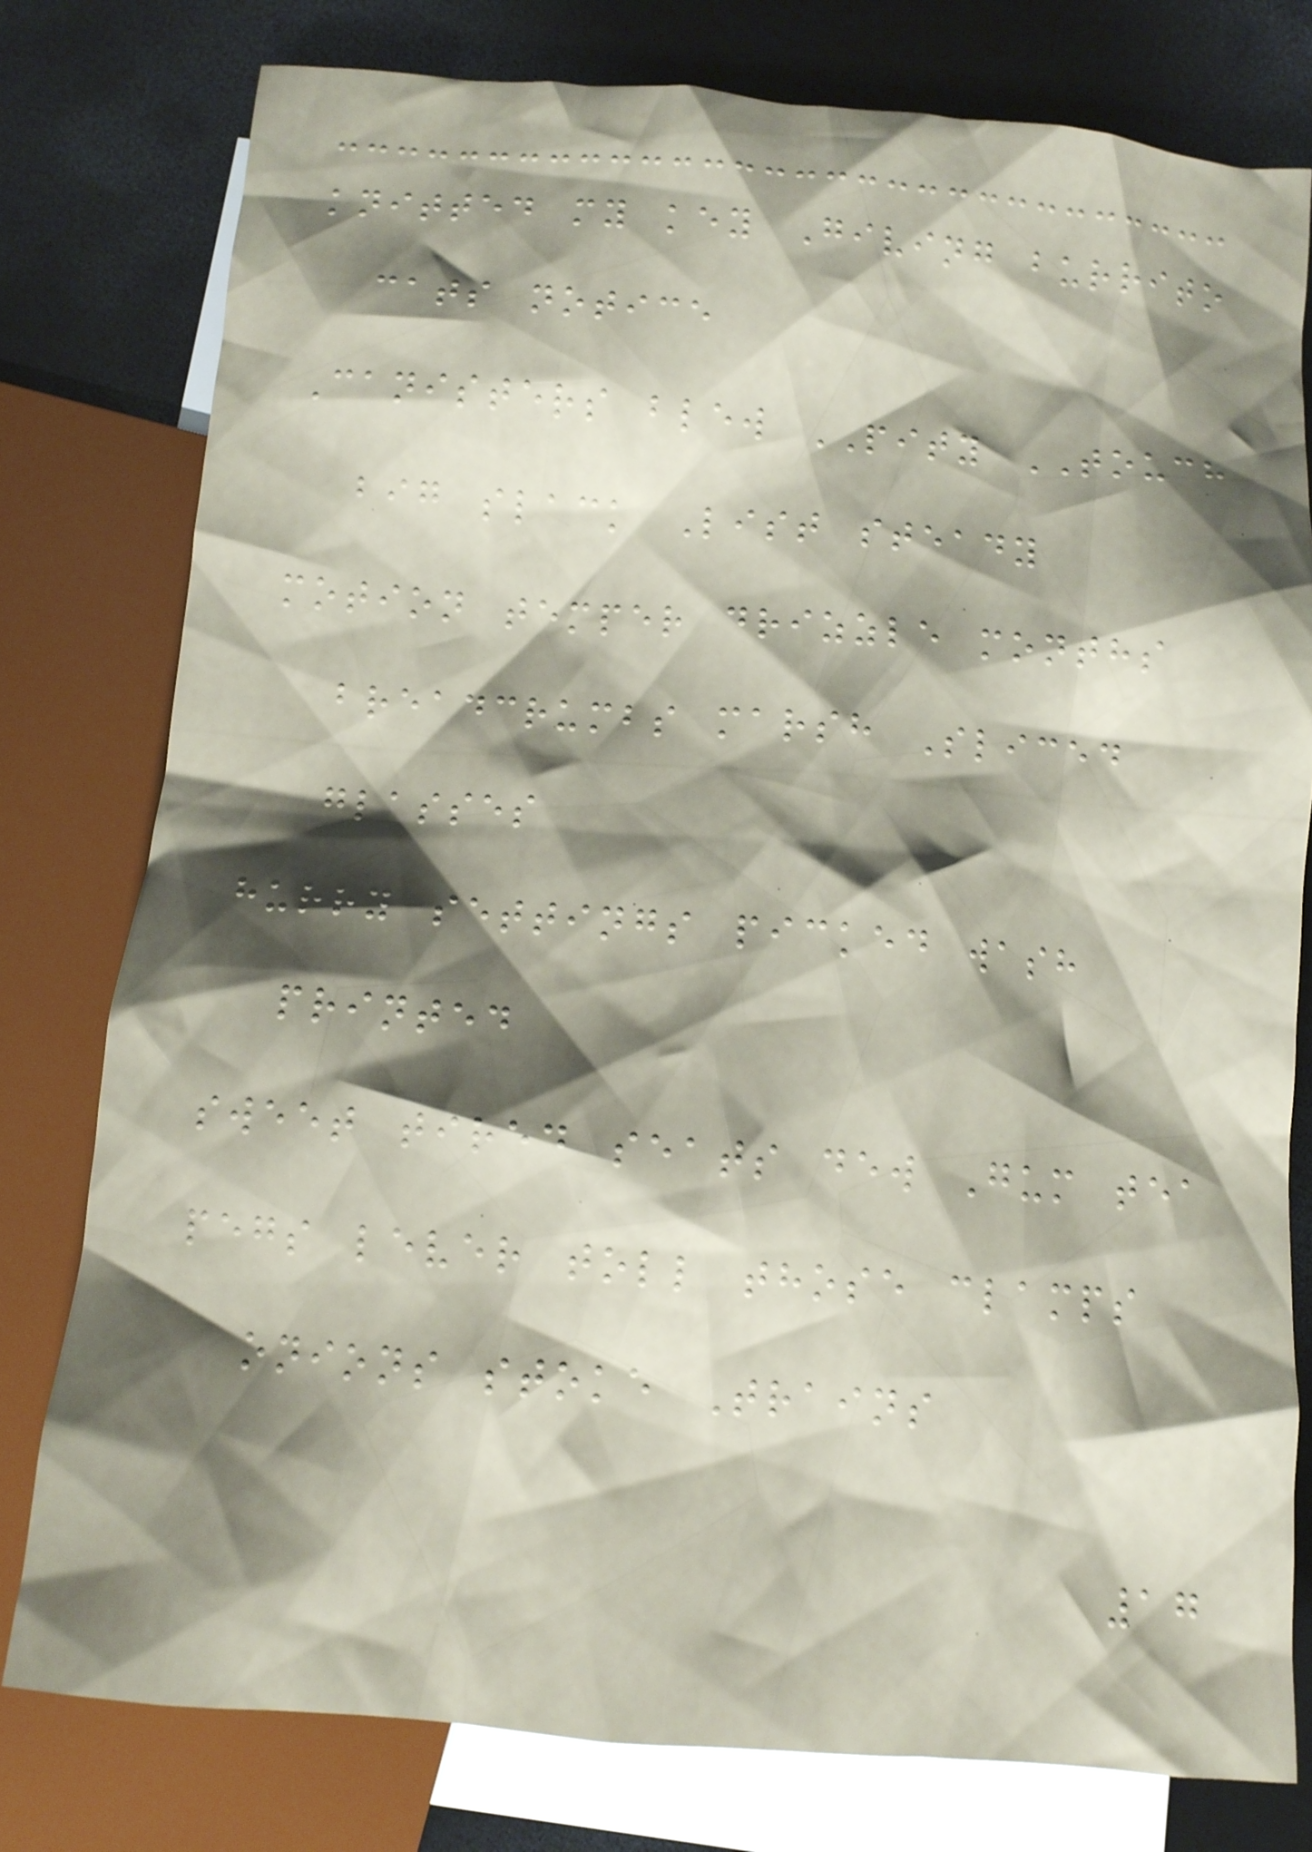knitted my key Giving burrito
cats notice
Canisters blew PITY TOUCH
big slack List steady
motion temper drizzle months
breadcrumbs marsh Sliced
glasses
hurry settings picked wash
printed
sweet tired seats dew Gum tea
pegs lever toll those clamps
onions stoke Trains
17
